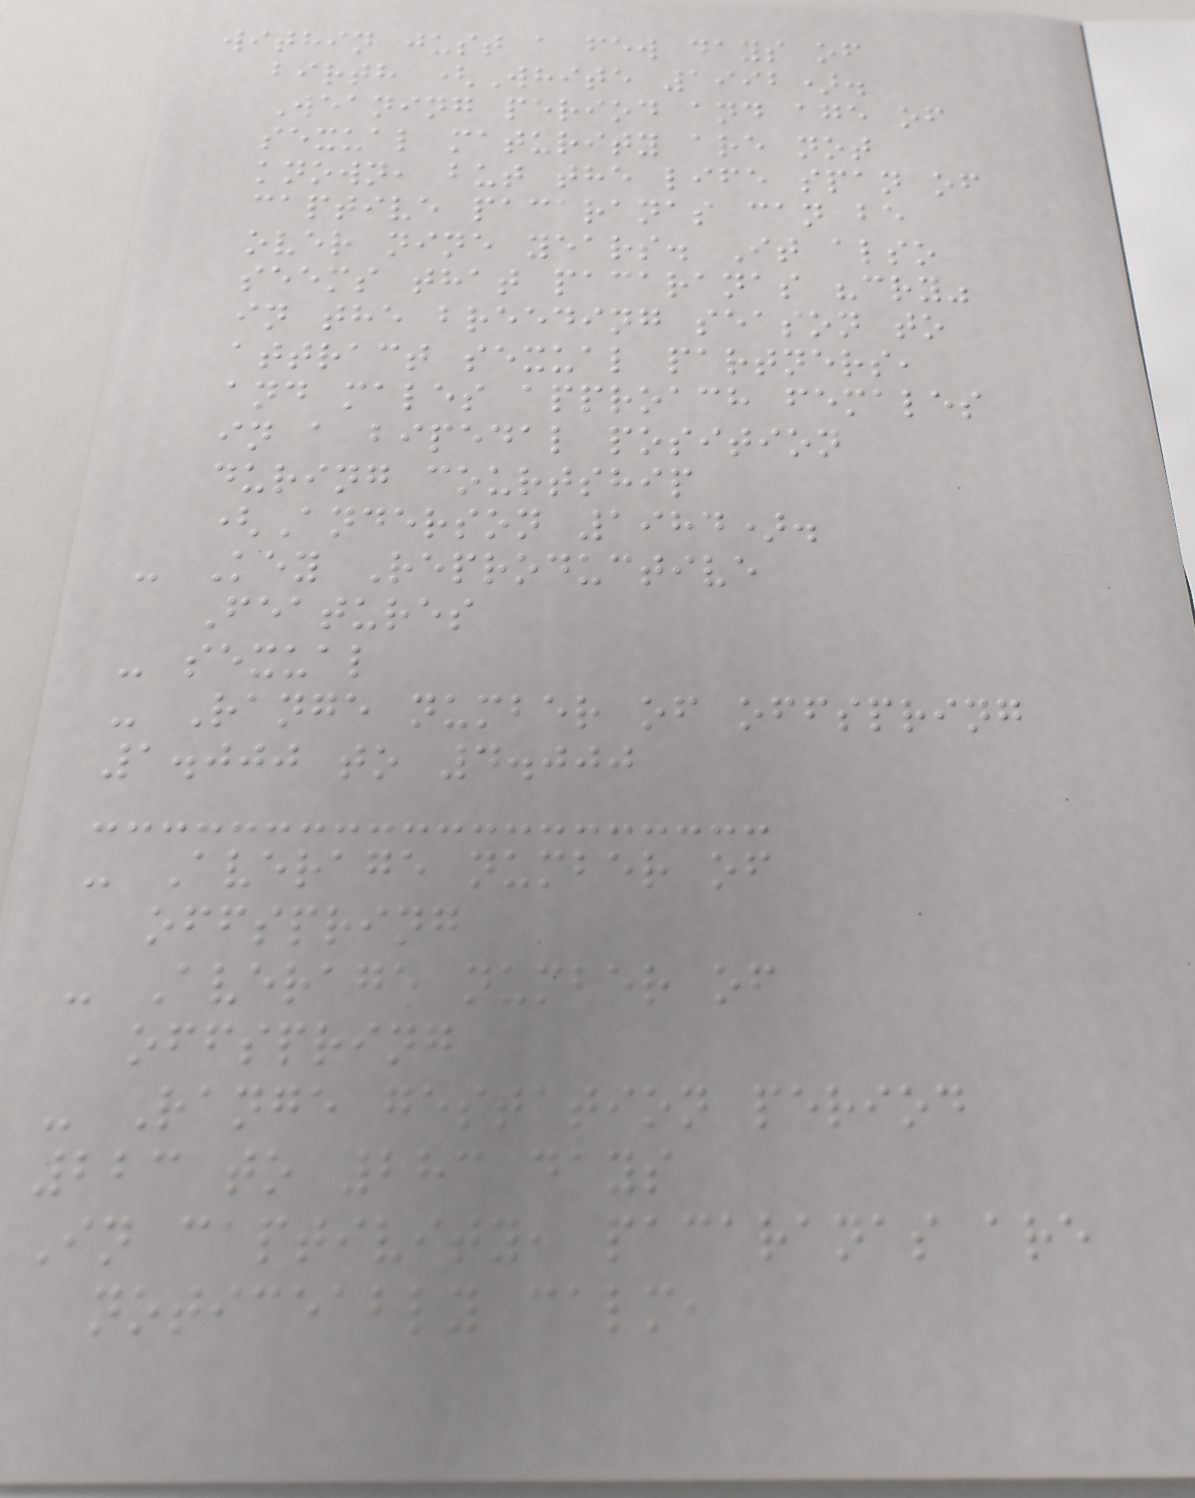within just a few days of
birth (White 1992).
Weaning period and age of
sexual maturity are not
known, but the life span of
captive pacaranas can be
over nine years. It also
seems that pacaranas "cry"
in the breeding season to
attract sexual partners,
and males approach females
in a bipedal position
during courtship
(Anderson 1984).
- Key Reproductive
Features
- sexual
- Range number of offspring
1.000 to 4.000
- Average number of
offspring
- Average number of
offspring
- Range gestation period
223 to 283 days
In captivity, pacaranas are
noticeably calm,
